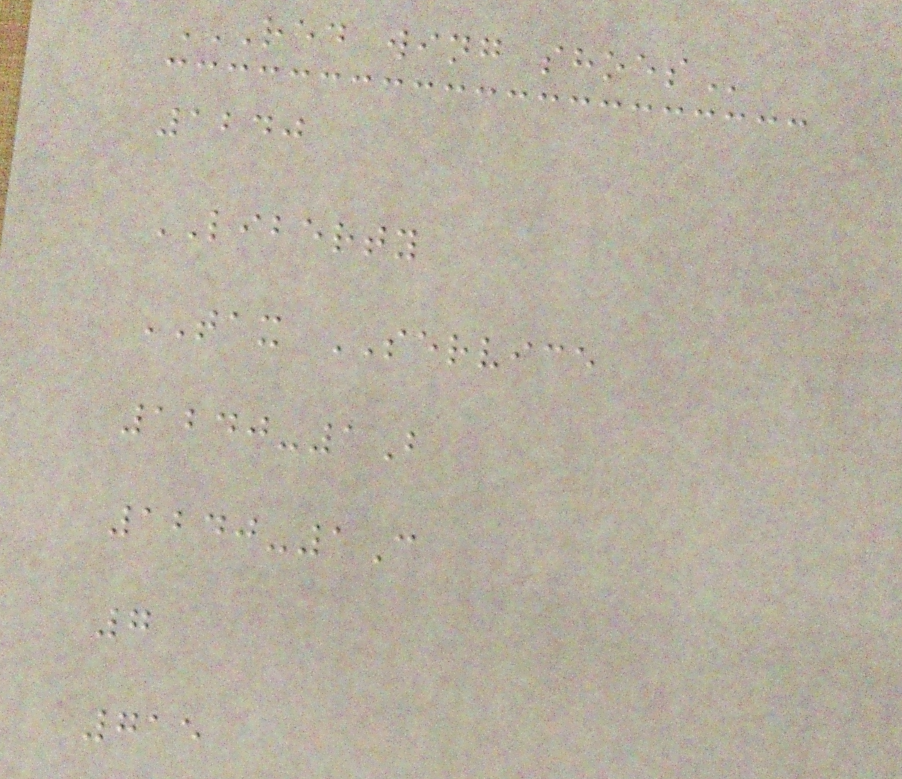RED WING SHOES
1240
LIBERTY
TAX SERVICE
1240-1B
1240-1C
7
715
